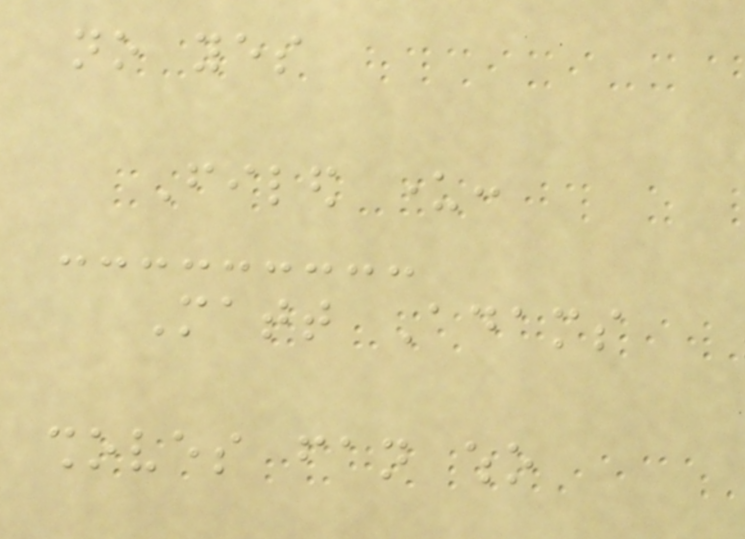no yes
Filed under:
Matt Adams
shoves fan who
